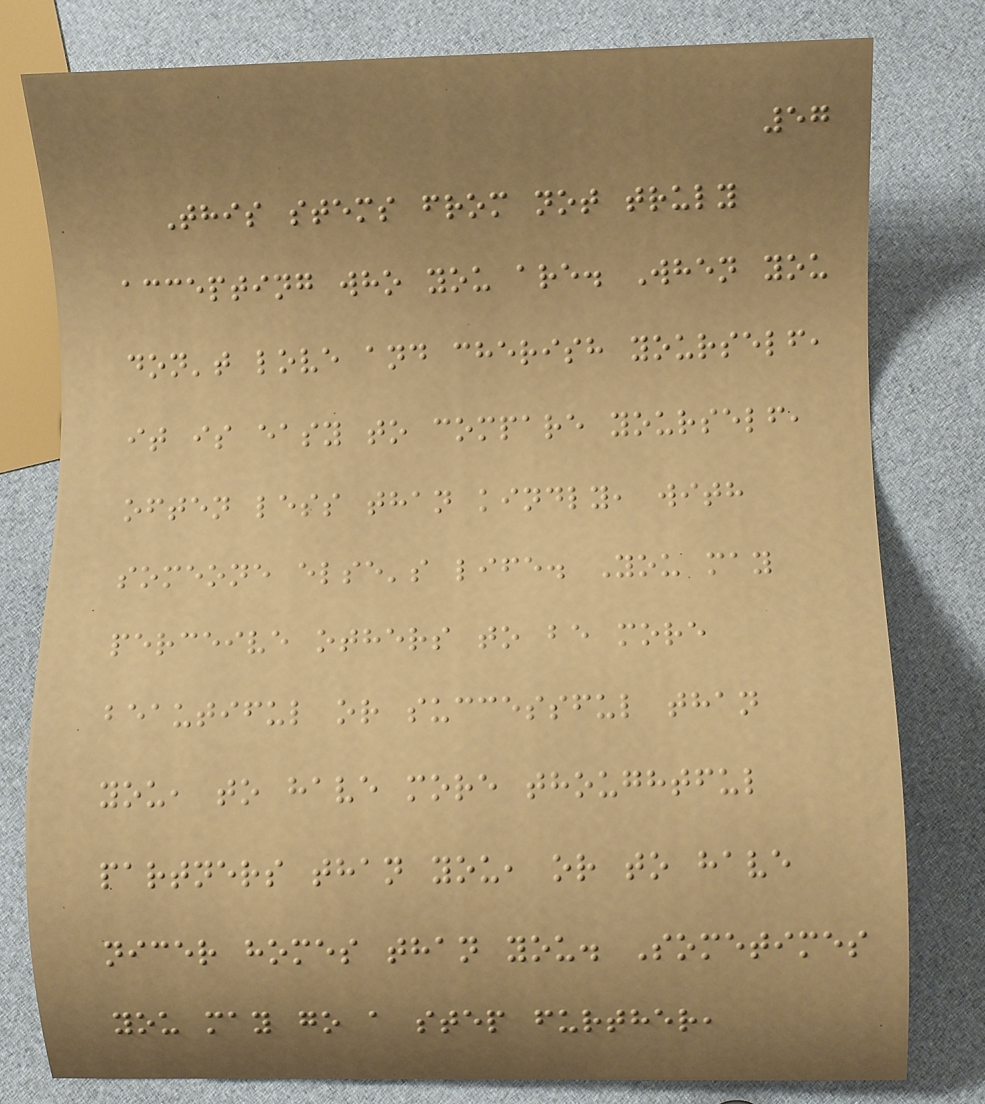57
This stems from not truly
accepting who you are. When you
don't love and cherish yourself,
it is easy to compare yourself,
often less than kindly, with
someone else's life. You may
perceive others to be more
beautiful or successful than
you, to have more thoughtful
partners than you, or to have
nicer homes than you. Sometimes
you may go a step further,
